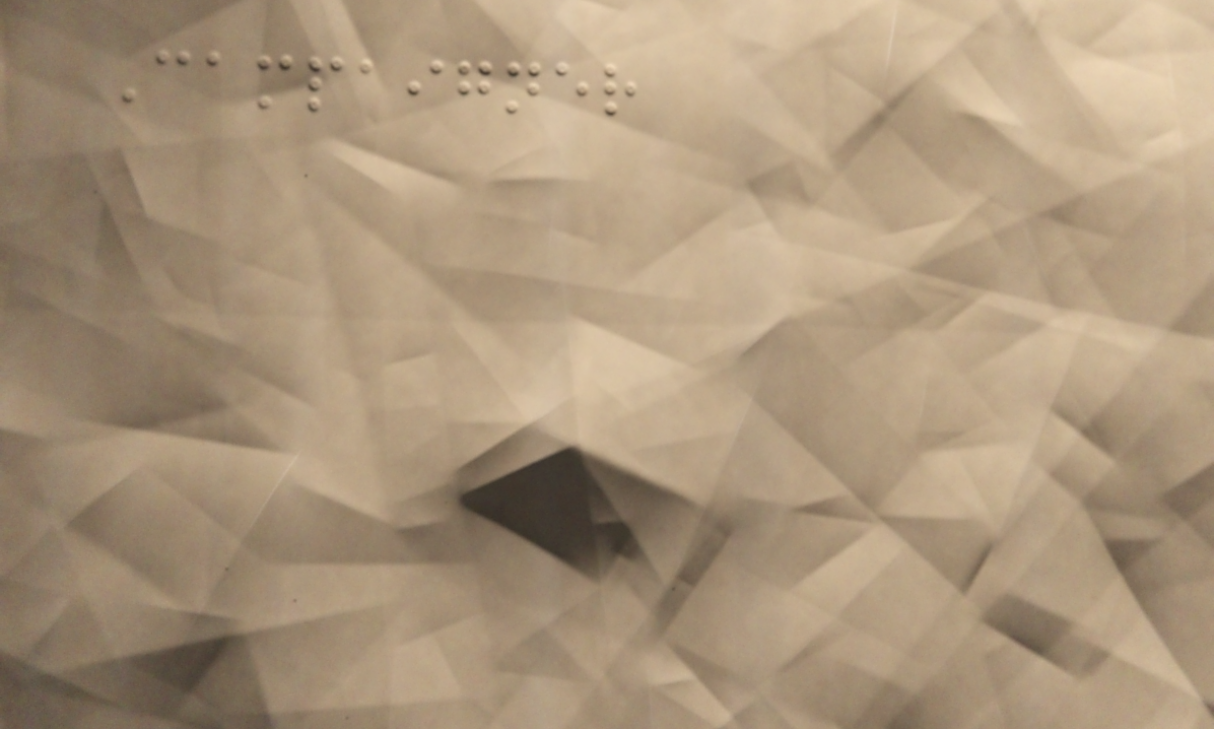Campaigner
